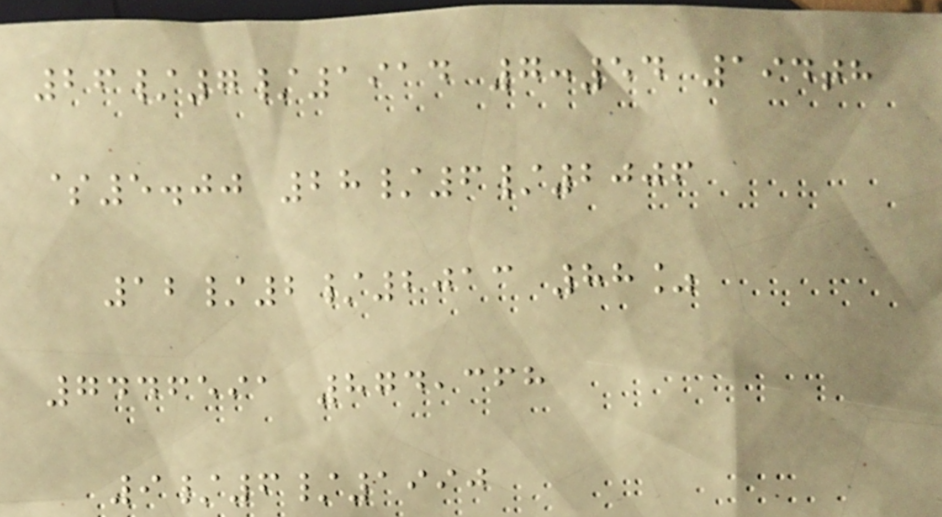26/7/1914 7:54 194th
$5.00 28/6/2006
12/2/2013 88%
7446591 874,368
9/6/1990
